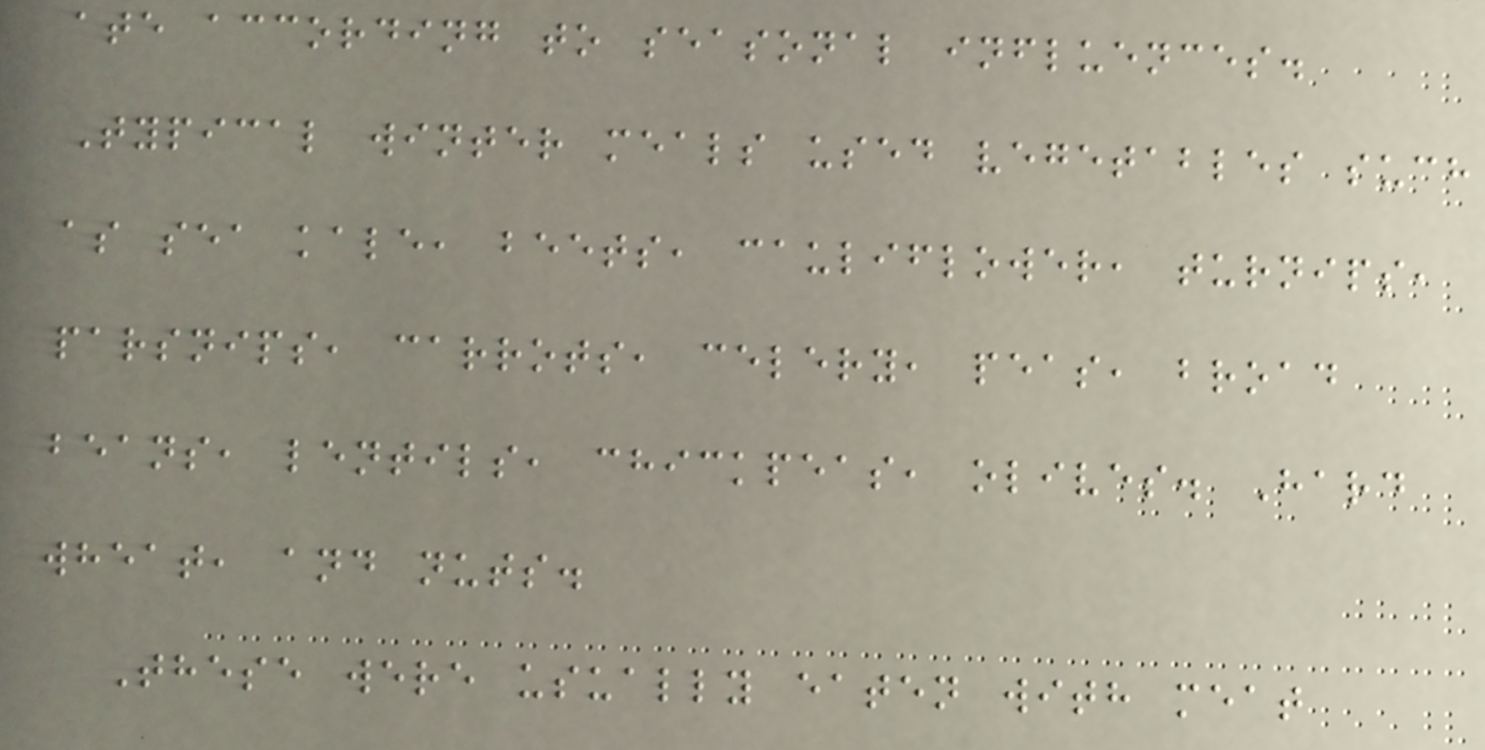ate according to seasonal influences.
Typical winter meals used vegetables such
as sea kale, beets, cauliflower, turnips,
parsnips, carrots, celery, peas, broad
beans, lentils, chickpeas, olives. Hard
wheat, and nuts.
These were usually eaten with meat
